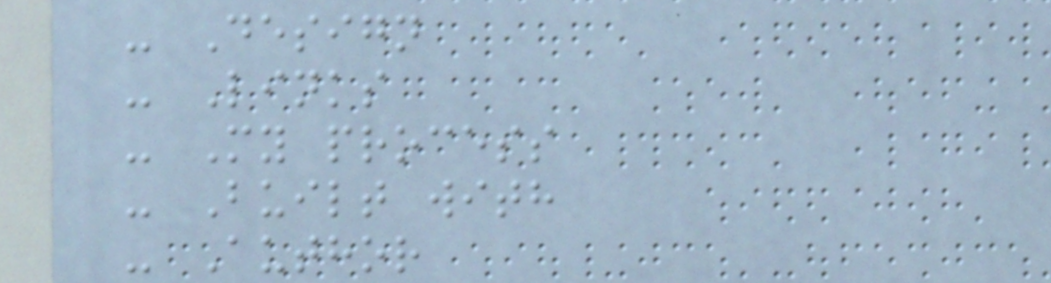- Design
- Links
- My process
- Built with
- Author
